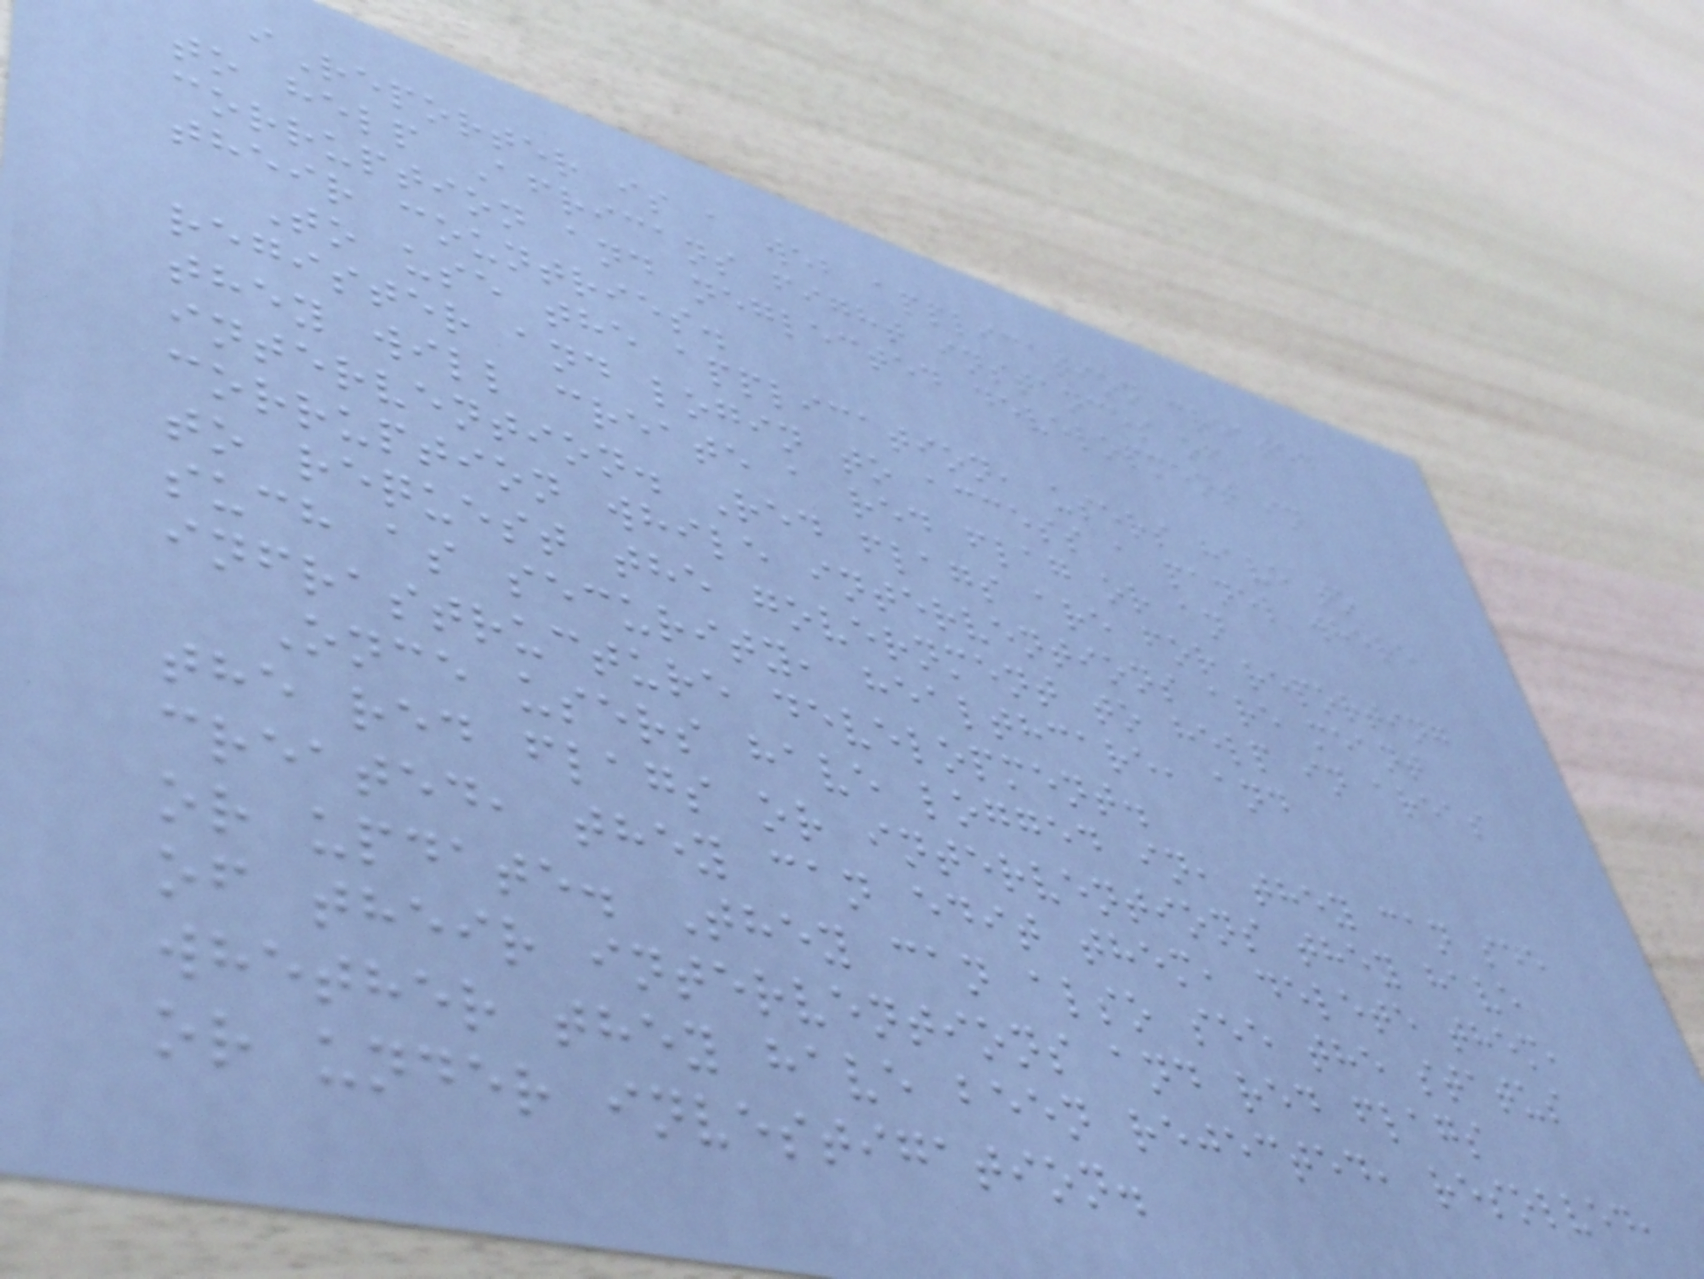iReporter is a web application created
to help Africans fight instances of
corruption and neglected development in
their countries.
To use the application, users have to
register and login to access a panel where
they will create a red flag or an
intervention. Red flags are for reporting
corruption while interventions are meant
to request the government to help in areas
such as security, healthcare, and
infrastructure development.
Once users have logged in, they can see
the red flags or interventions they have
created, they can edit them, delete them,
or update. They can also see the status
of their interventions and red flags
whether they have been rejected, resolved,
or under investigation.
